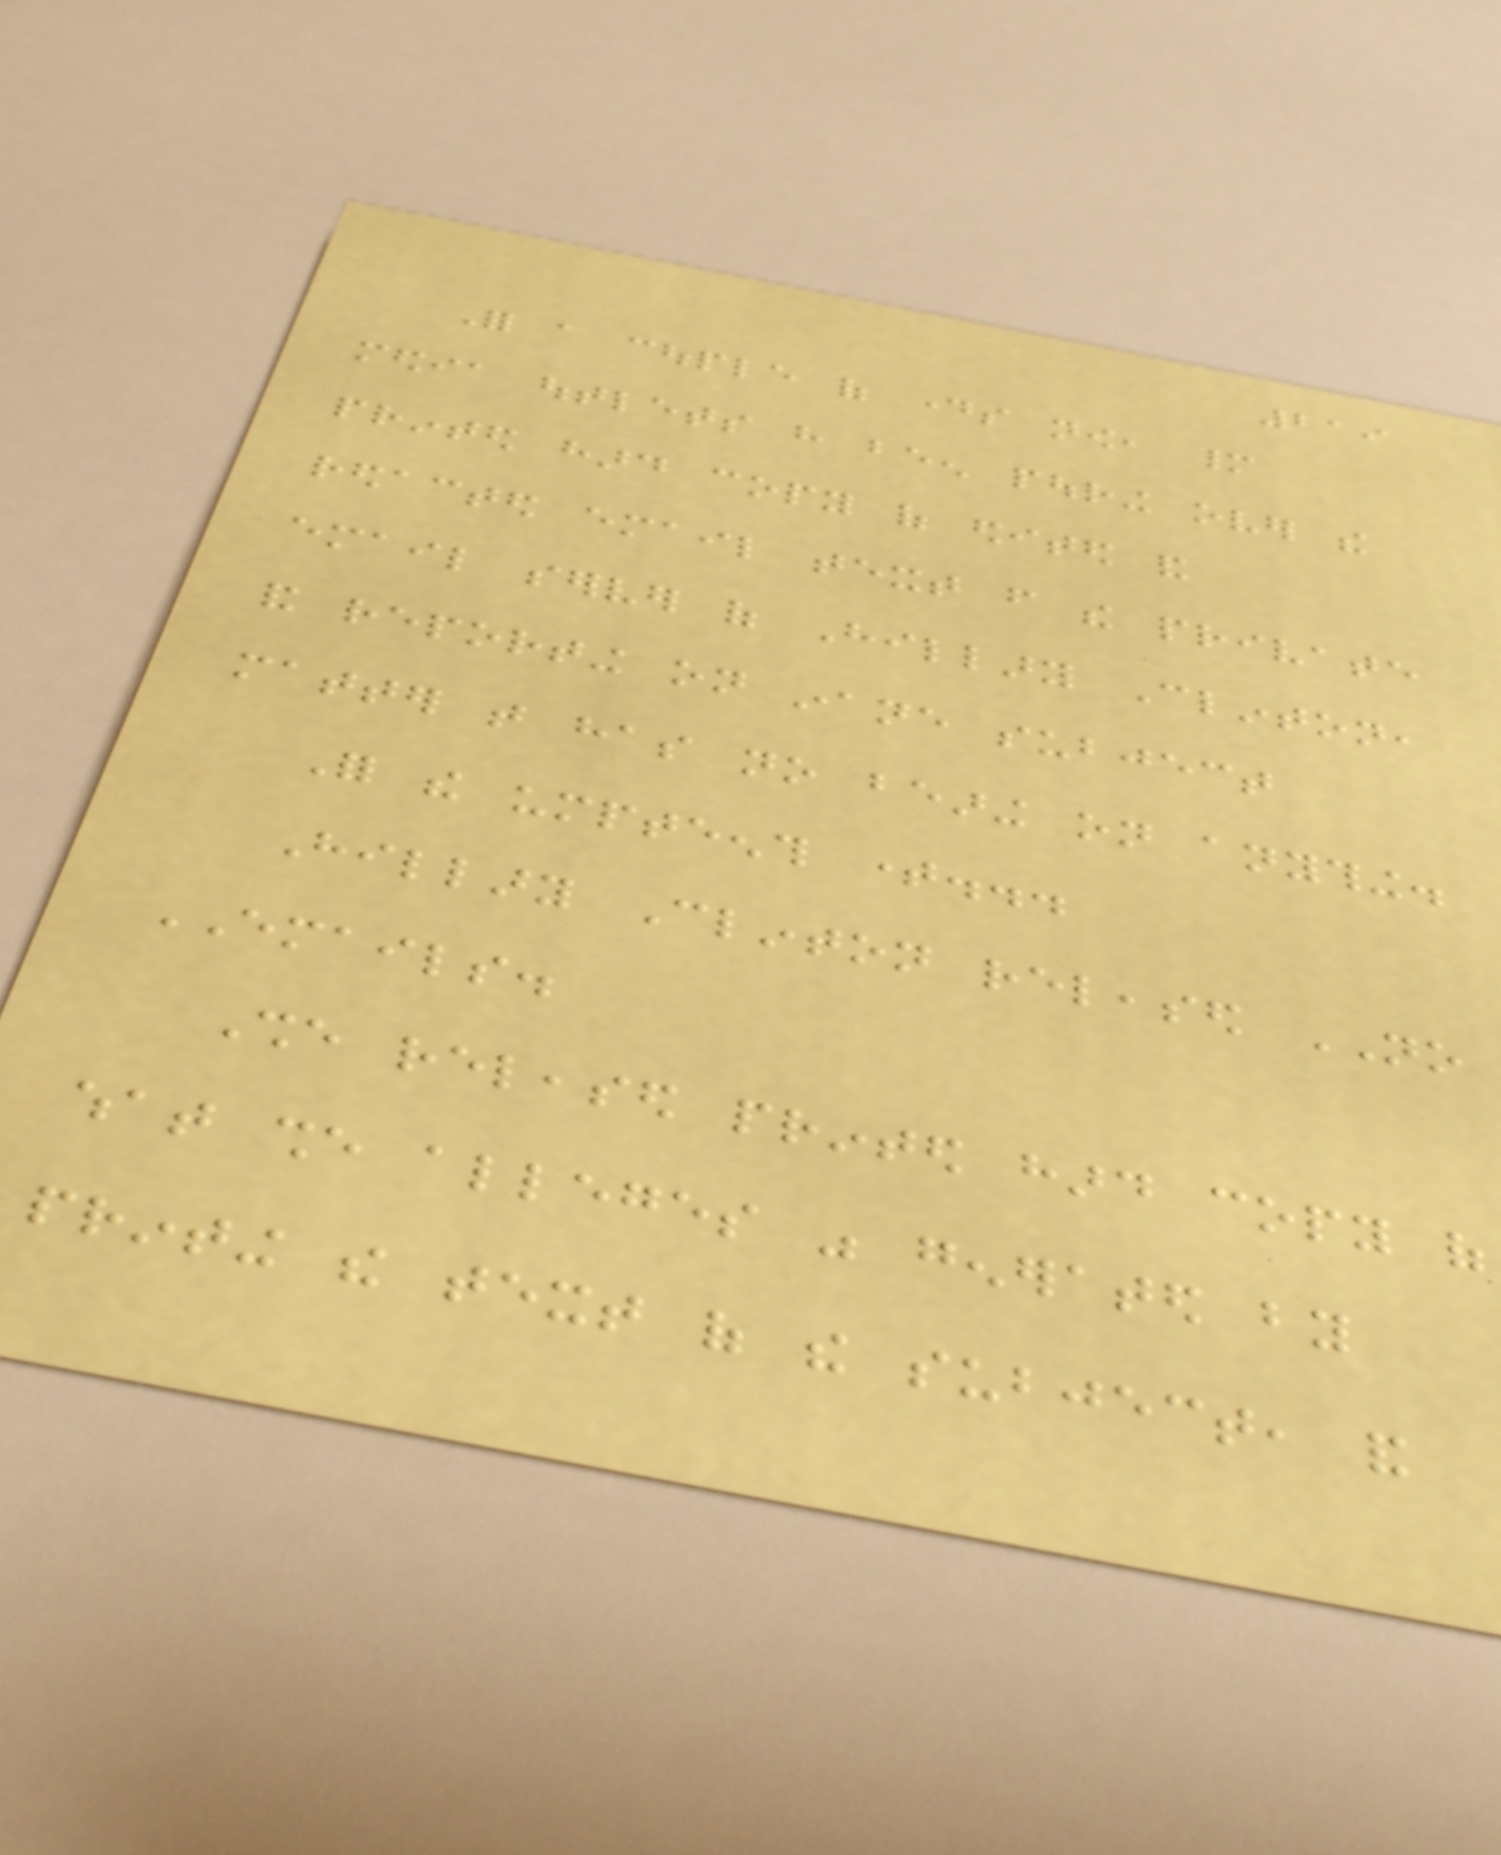219
For a couple of days now, many
media outlets have been pouring over the
printed hard copy of edited and
redacted email text from the private
email server of Hillary Clinton,
and reporting on inane subject
matter that has no bearing on anything.
For the umpteenth time...
Hillary Clinton released NO
EMAILS.
She released printed hard copy of
what she alleges was generated by
printing the text of the subject, and
